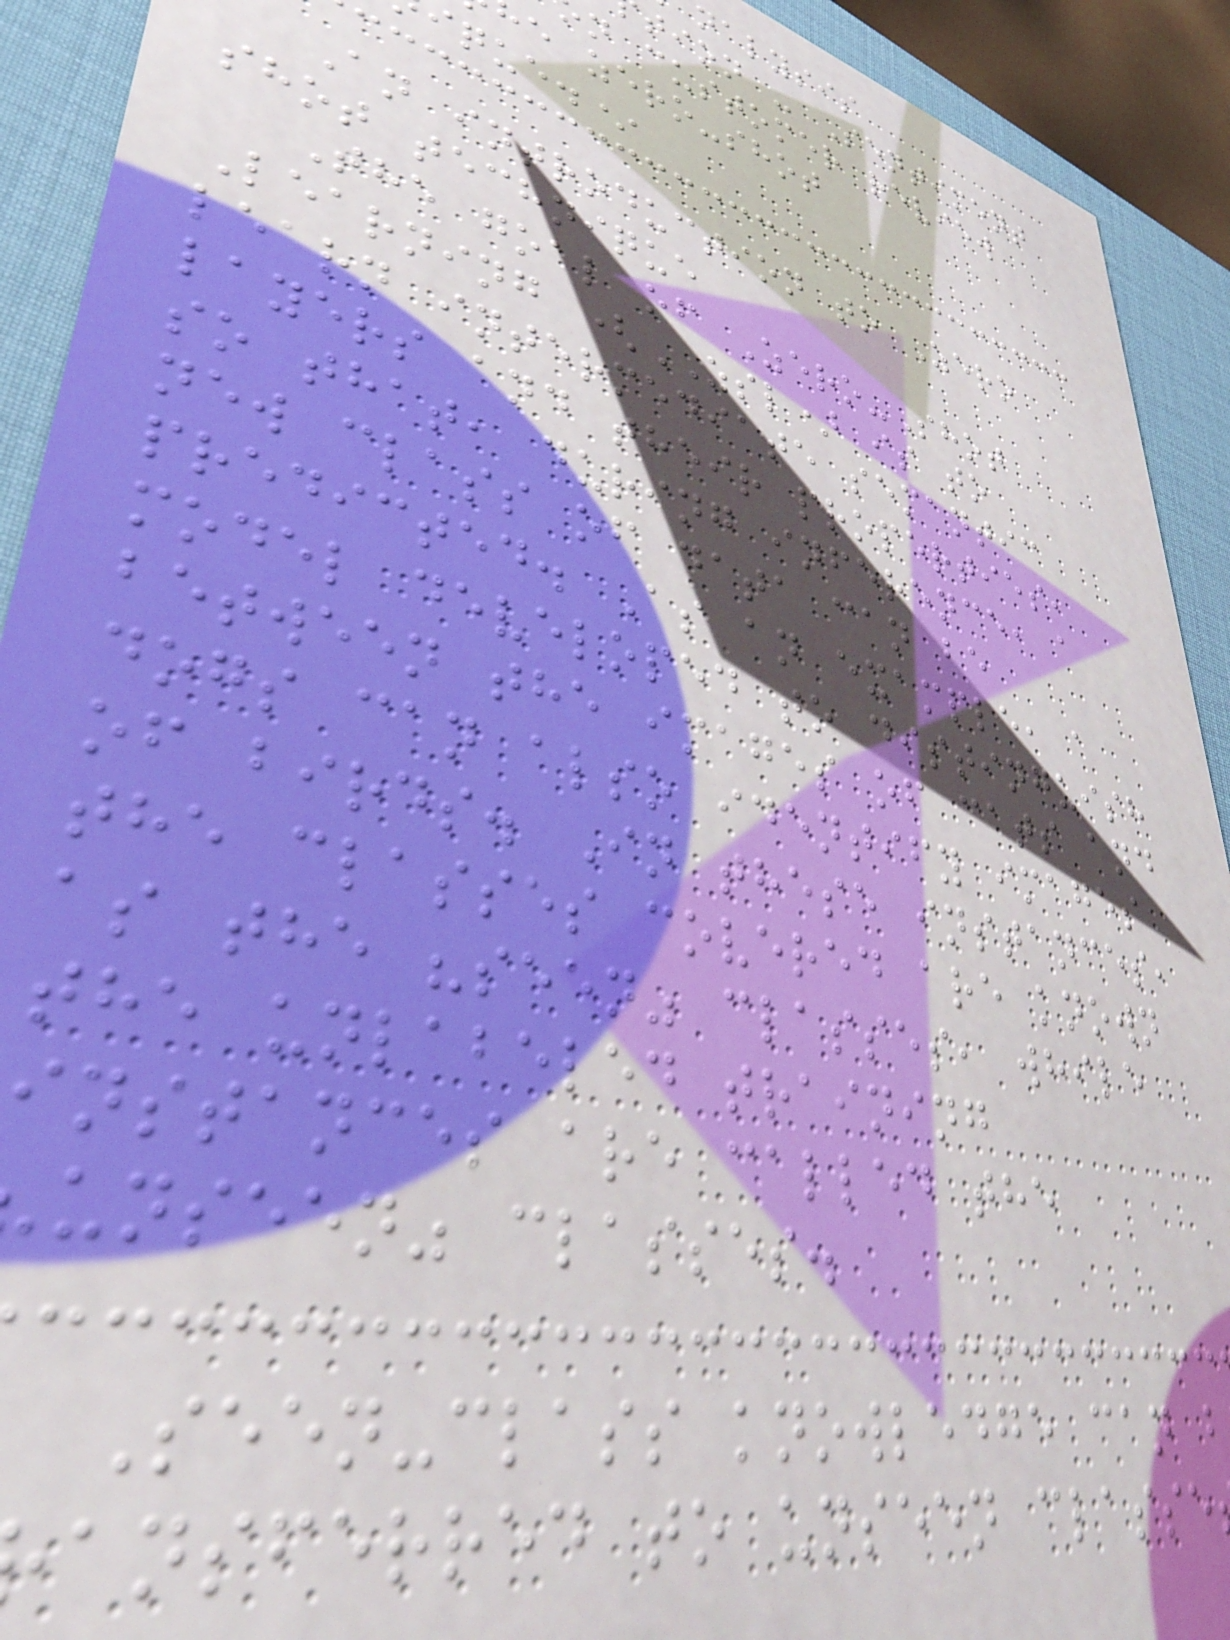nalysis
tion - Sentiment
n customer review
e zero-shot
ique.*
An introduction to Zero
shot technique
The goal of Zero-Shot
Learning (ZSL) is to
learn intermediate semantic
layers and their properties,
so that, during inference, a
new class of data can be
predicted. As an example, a
model developed to distinguish
between the images of cats and
dogs can also identify images
of birds. In these instances,
the classes covered are known
as the "seen" classes, while
the unlabeled training
instances are called the
unseen" classes.
Seen-class knowledge can b
ansferred to unseen classe
